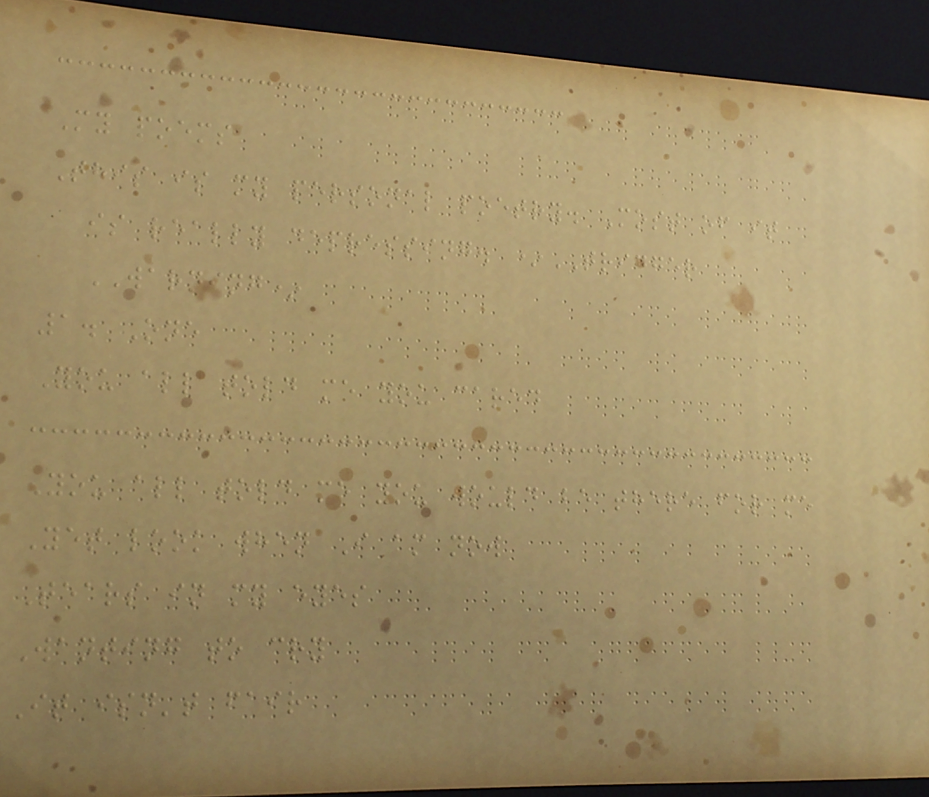My poems
This is my personal poetry. Most of it
is really depressing. *TRIGGER
WARNING*
1. One
You all told me you cared
You all told me you would be there for me
Yet look when I am now
Tears in my eyes
Wanting to cry
It isn't fair
